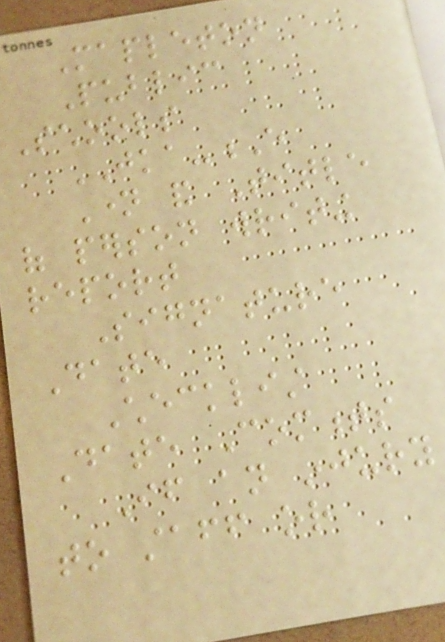Mapleton
Public
Schools
JKA-E
Name and Title
of person writing
report
Signature
Date
Checklist
Date Comments
If an injury
to staff or
